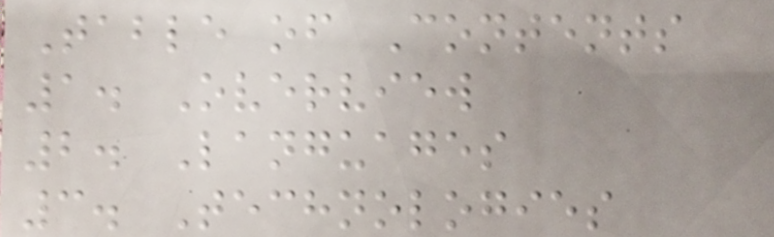Table of Contents
1. Overview
2. Languages
3. Technologies
